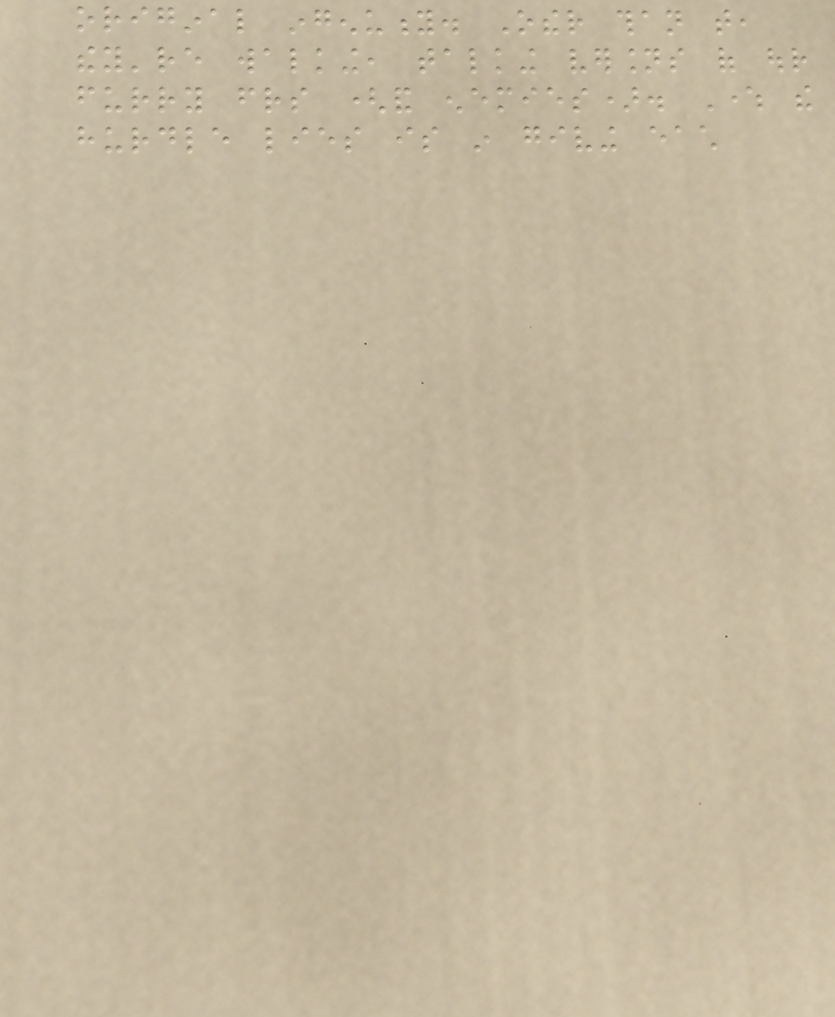original ingenuity. Other than that,
they're walking, talking versions of our
furry friends (and enemies). Where the
hurdle lies is in giving each
